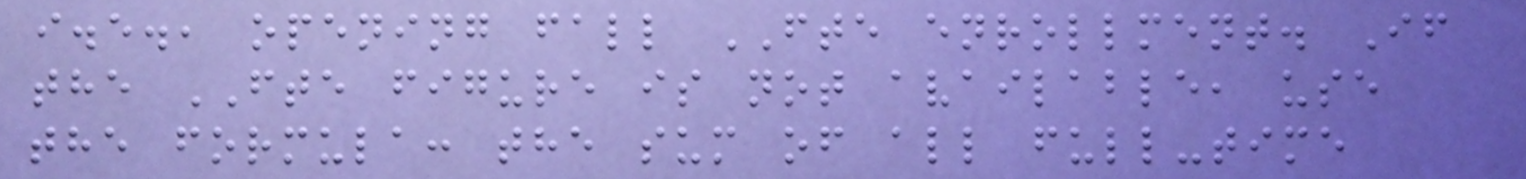i.e., opening fall FTE enrollment. If
the FTE figure is not available, use
the formula: the sum of all full-time
